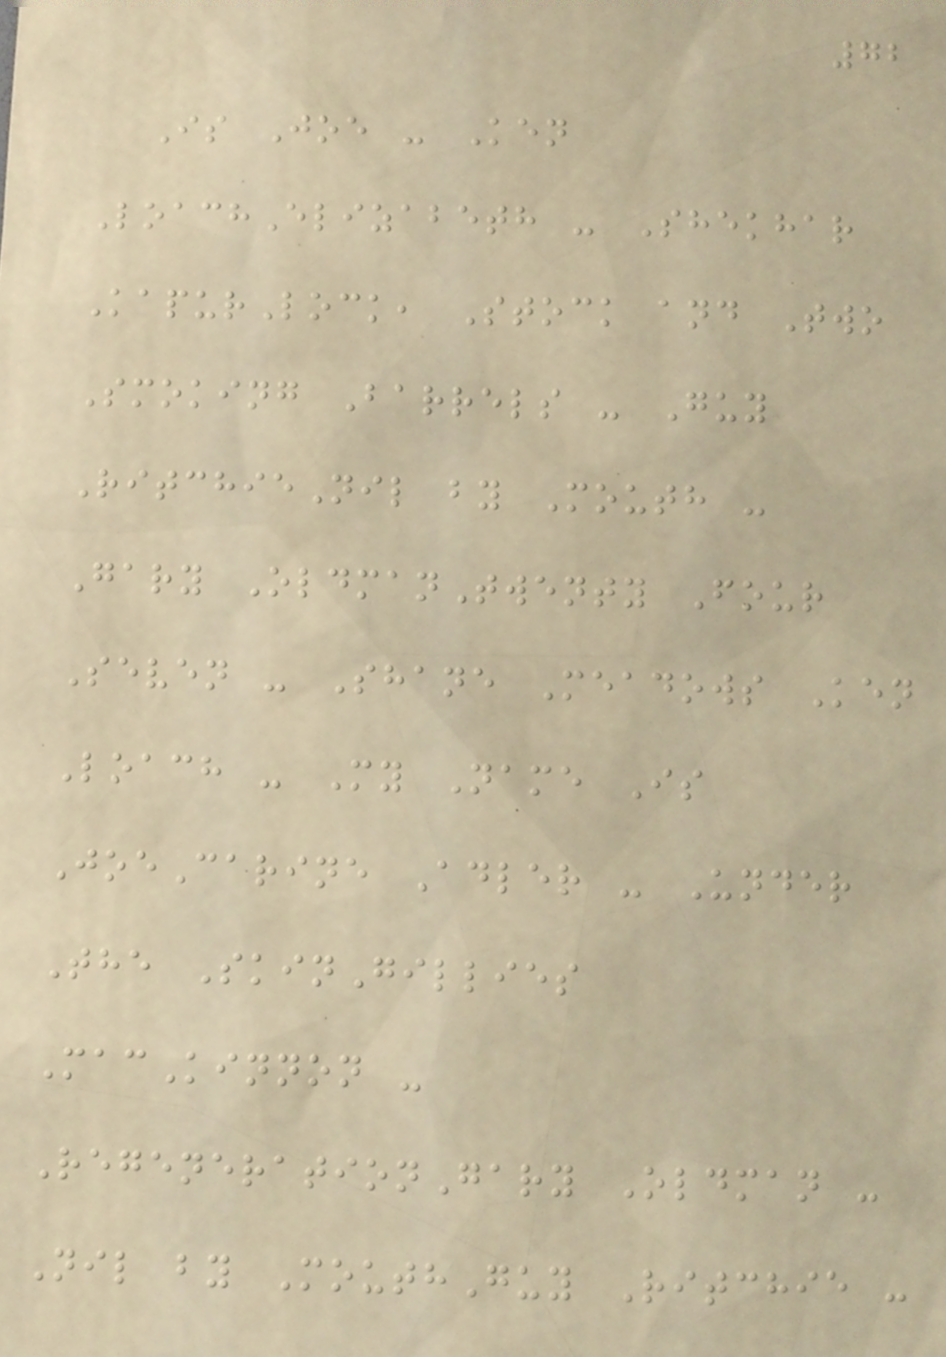72
Is Joe - Ken
LoachElizabeth - Shekhar
KapurLock, Stock and Two
Smoking Barrels - Guy
RitchieNil by Mouth -
Gary OldmanTwenty Four
Seven - Shane Meadows Ken
Loach - My Name Is
JoeCarine Adler - Under
The SkinGillies
MacKinnon -
RegenerationGary Oldman -
Nil by MouthGuy Ritchie -
